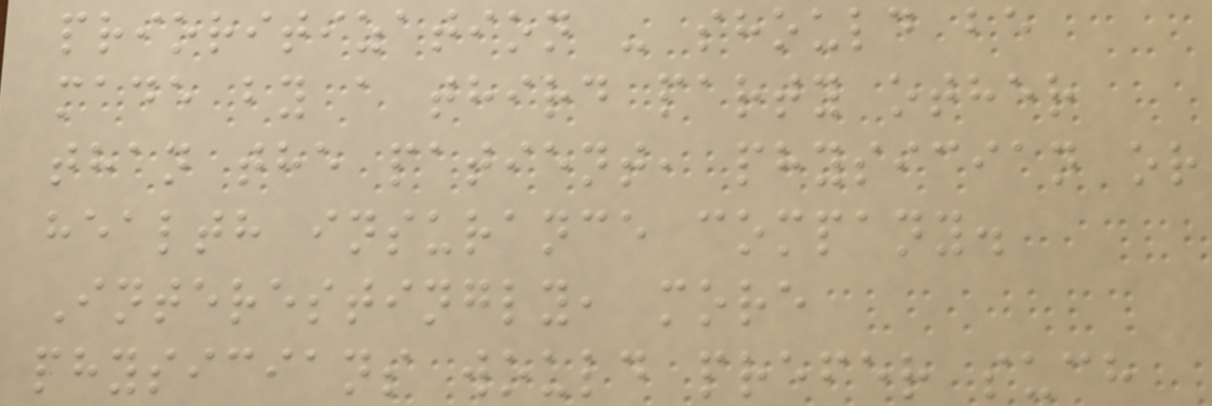prioritization - should be
made by a third party other
than the patient, physician or
health insurance company.
Interestingly, more
physicians would prefer such
